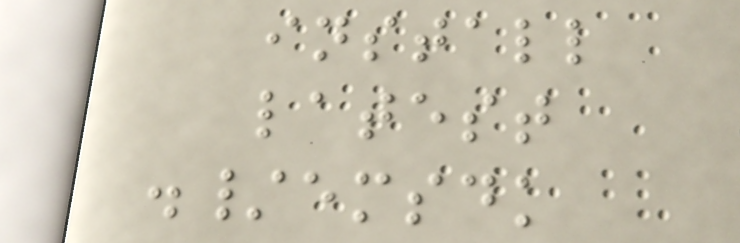install
latest
./emsdk
